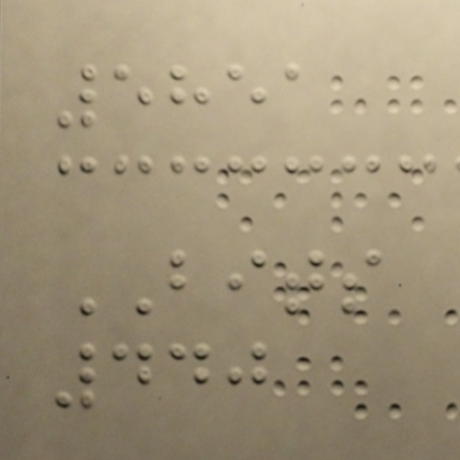5851
BITS
440
